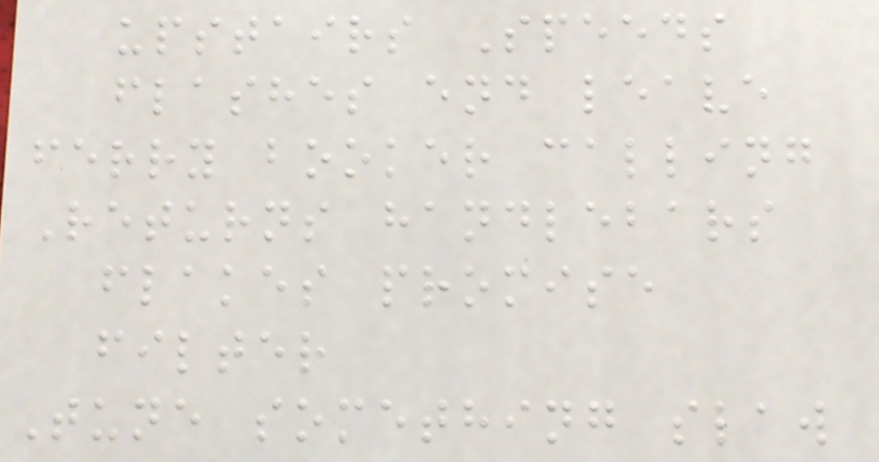upstairs Speeds
flashes end leave
ferry booker calling
Returns handlebars
flakes promise
filter
Tune something slaw
